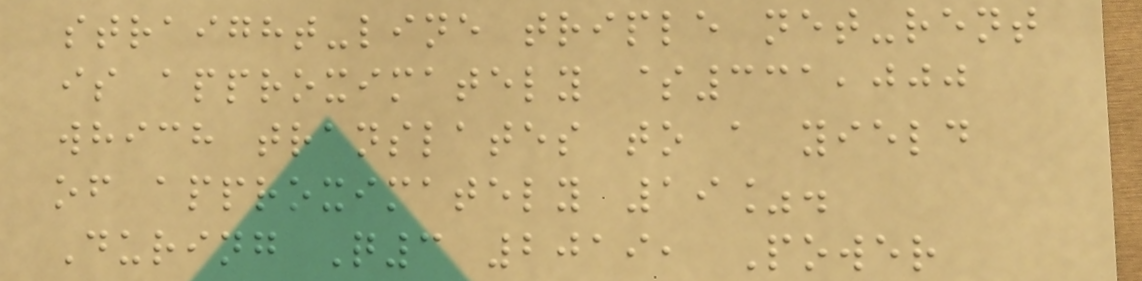straight-line triple net-rent
is approximately $331,000
which translates to a yield
of approximately 19%.
During Q3 2019, Power
